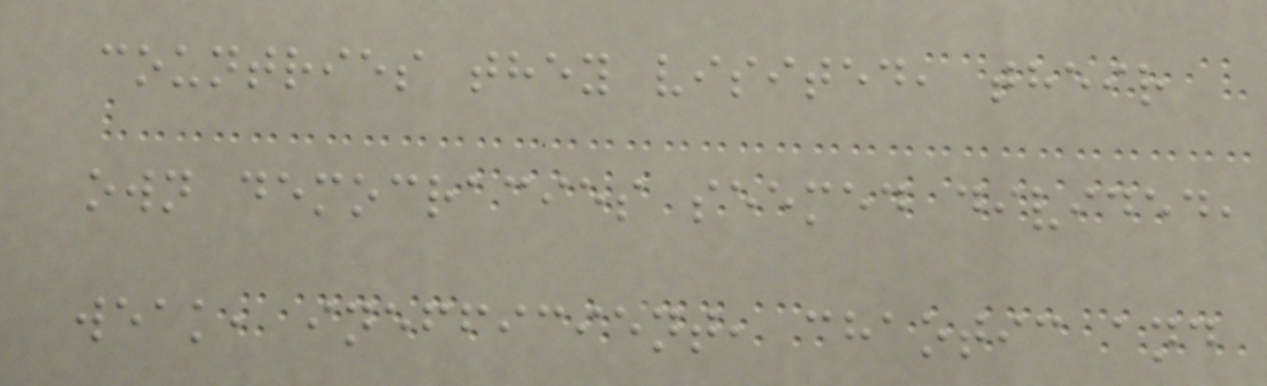countries they visited, their
own democracies seemed divided,
weak, inefficient, chaotic and
